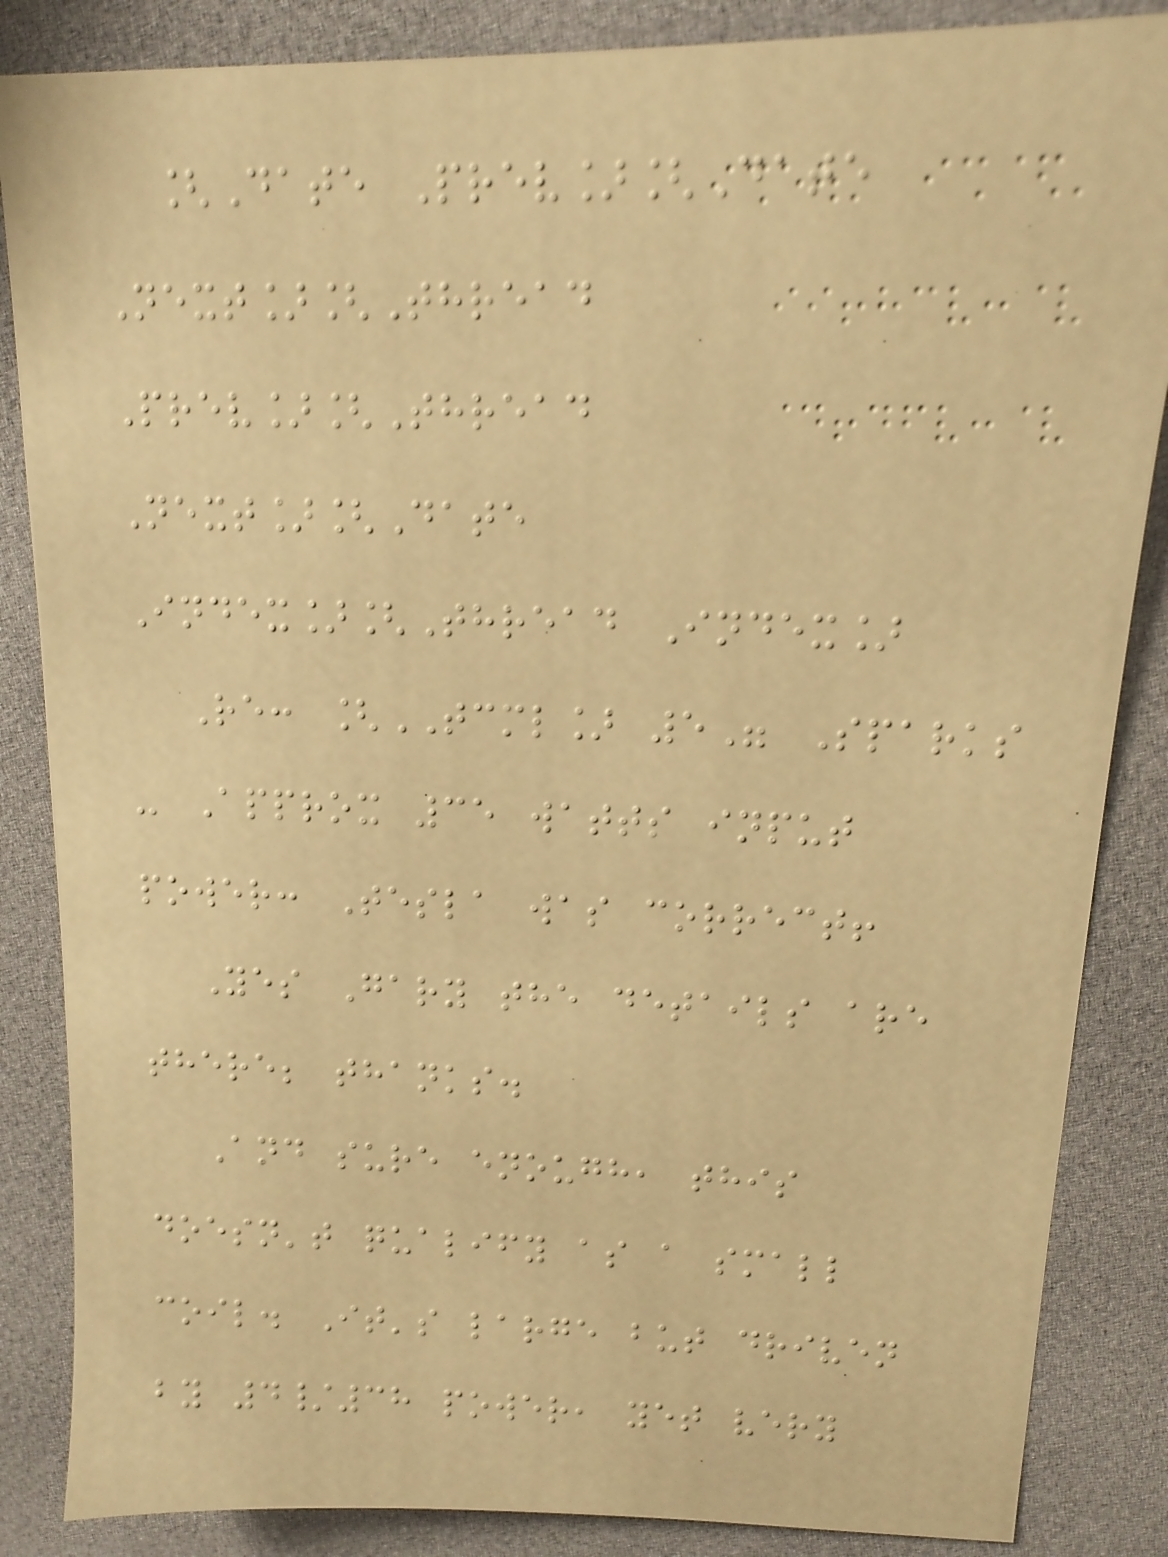[Date Prev][Date
Next][Thread
Prev][Thread
Next][Date
Index][Thread Index]
Re: [TCML] 5" Sparks
- Approx 35 watts input
power: Tesla was correct!
Yes Gary the details are
there; thanks.
And sure enough, this
doesn't qualify as a small
coil. It's large but driven
by 4/38 power, yet very
